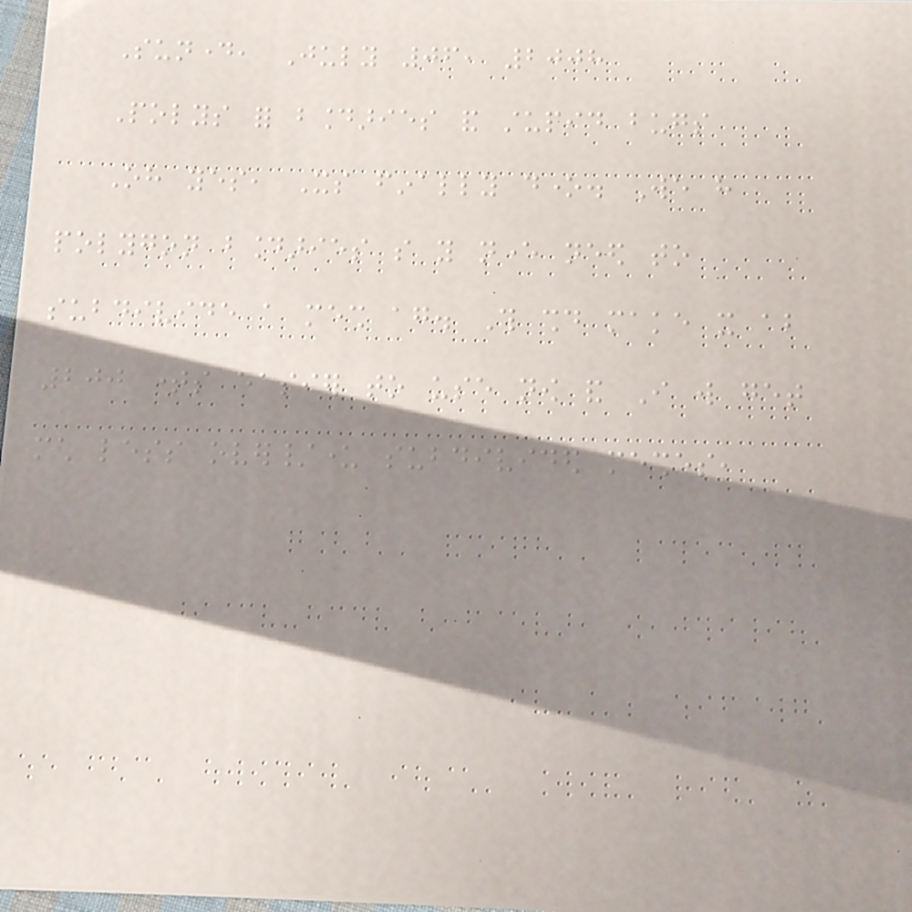Sunday, July 06, 2008
Polys for boundaries and stupid bugs
Oh yes, Its finally done. We have
polygon boundaries so you never need to
subdivide a mesh again. This should make it about
200 times easier to use now and I will get
much less over/under subdivided meshes,
